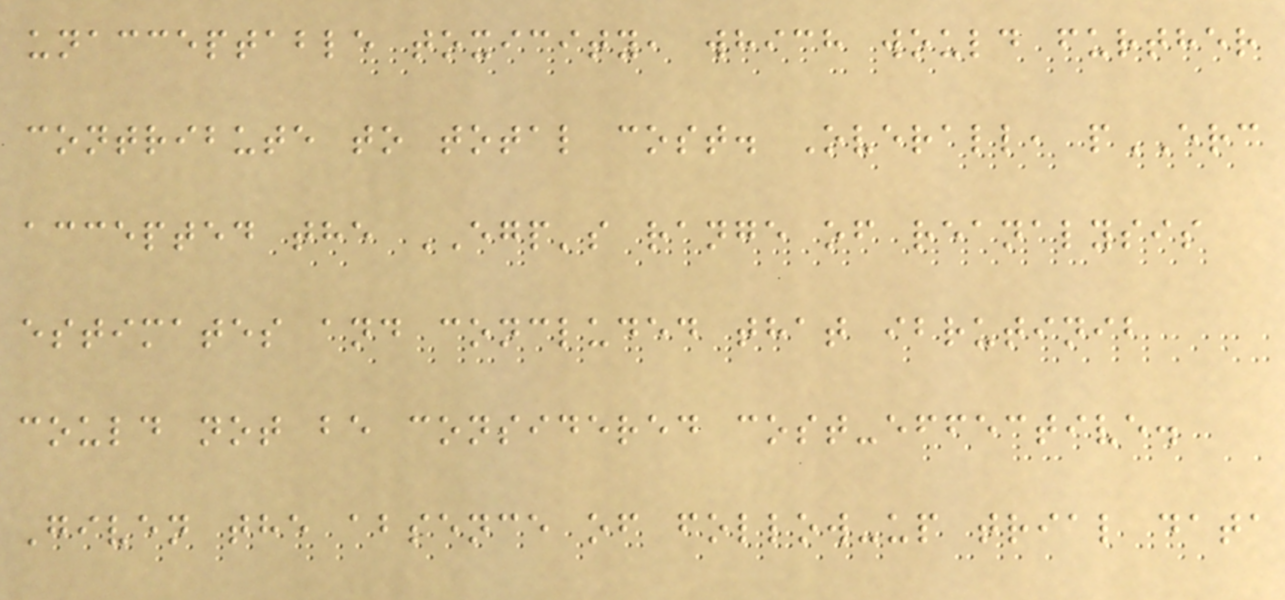unacceptable toxicity, which would further
contribute to total cost. Overall, pERC
accepted the EGP's range of reanalysis
estimates and concluded that ibrutinib
could not be considered cost-effective.
Given the absence of follow-up trial data
